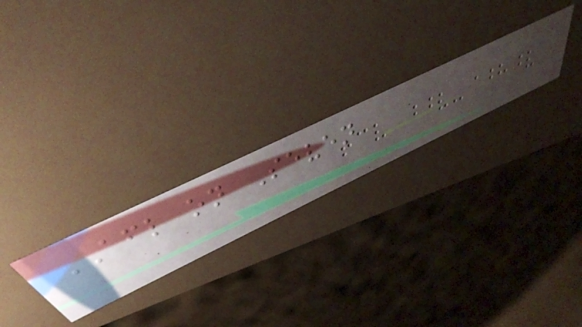AFL on Seven
